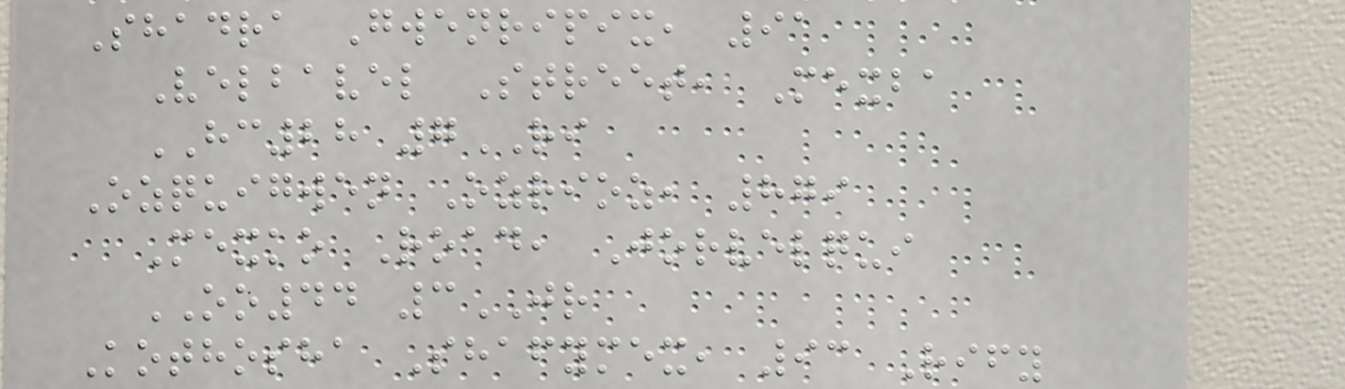Shadra Gwenripix, 91
Velbavel Street, Mexba
HC28 7RI
Ozquigwen Ozrioz, 879
Mexko Road, Jorvelqui
OO44 3JR
Kothosha Shafymex, 93 Rify
